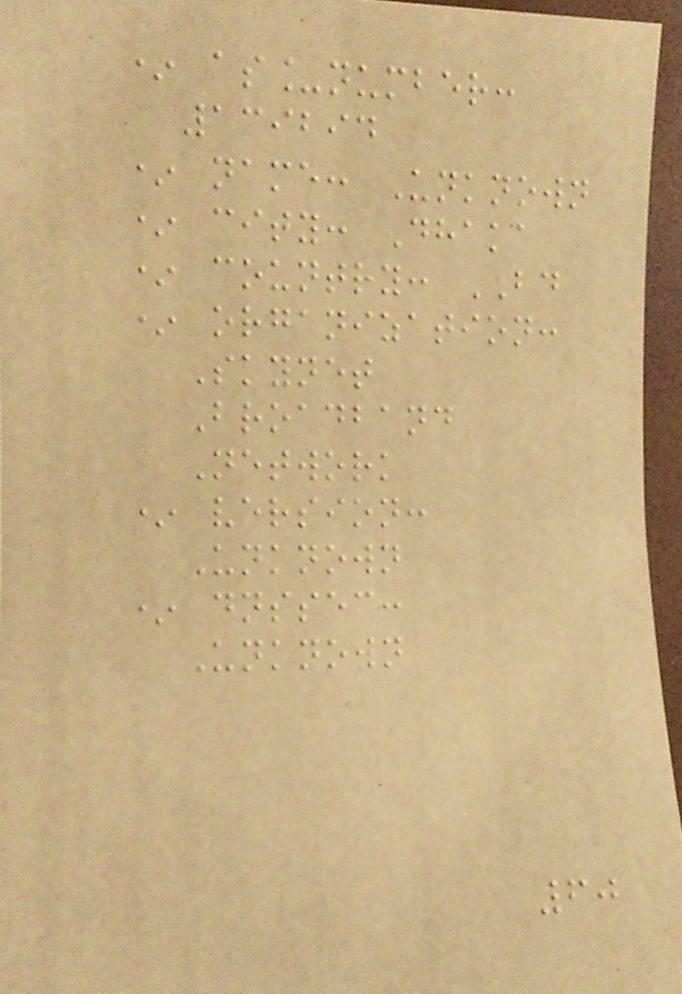* as_number:
139294
* name: Unknown
* city: Dhaka
* country: BD
* organization:
Skynet
Broadband
Network
* version:
Unknown
* dnssec:
Unknown
60
